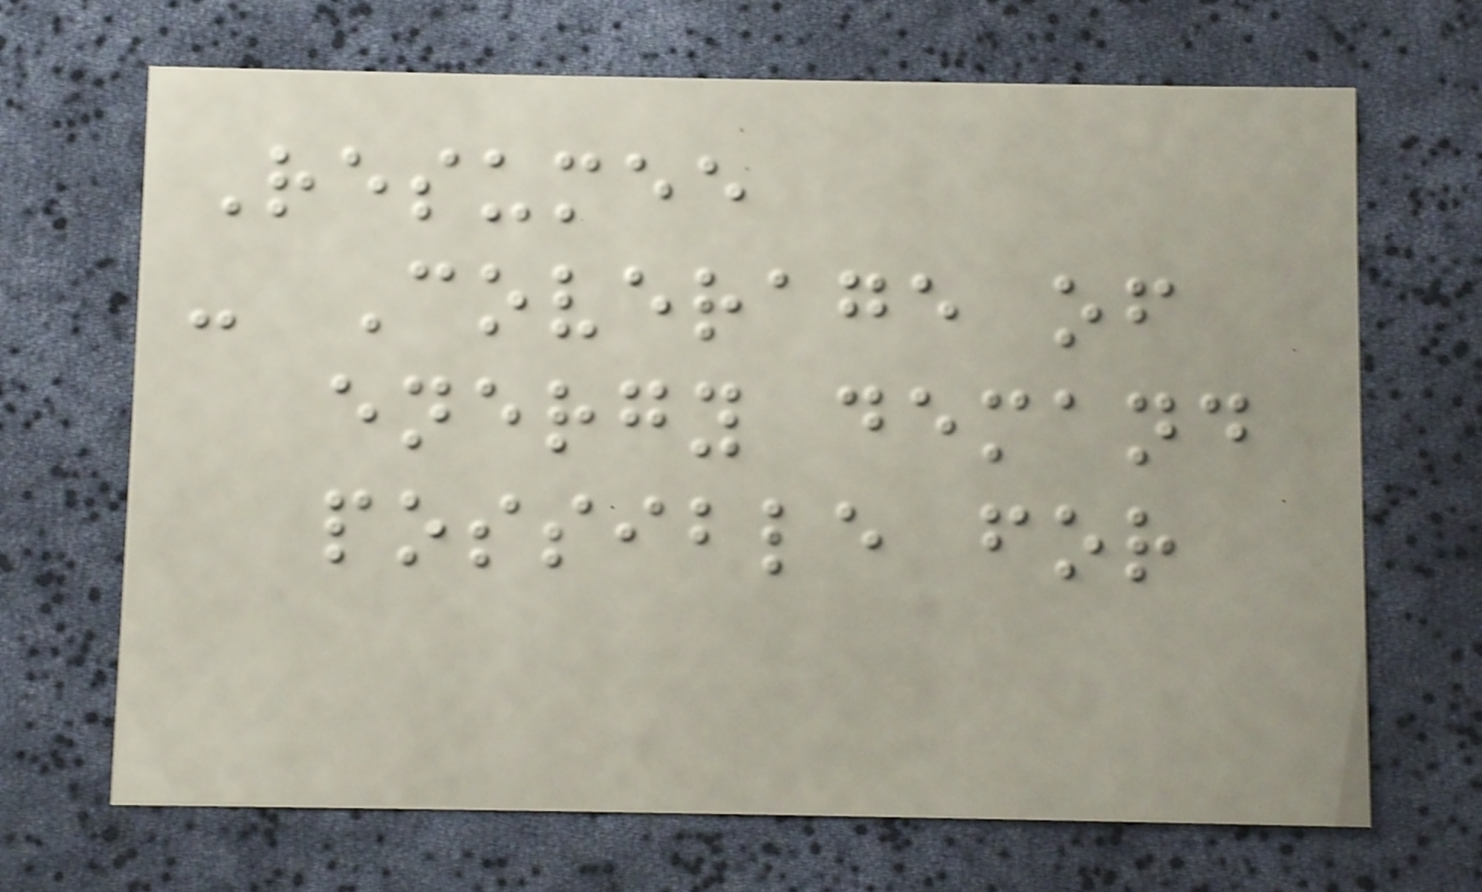Resumee
- Coverage of
energy demand
possible for
